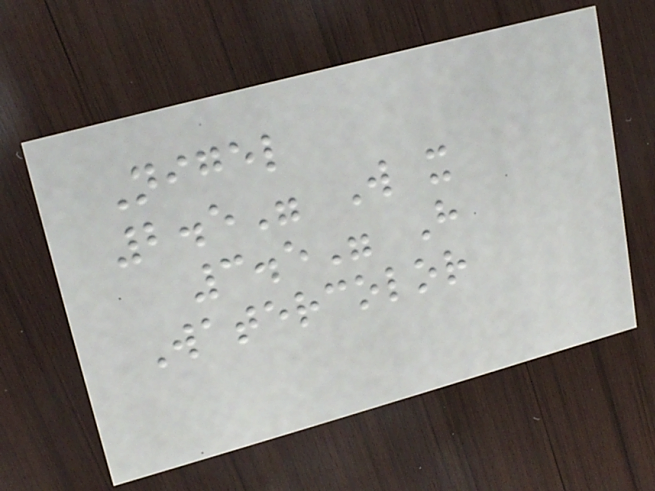Nigel
2.5" W x
3.5" H
Watercolor
